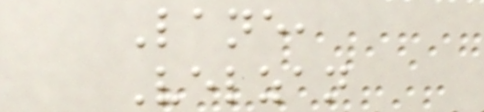Lane,
Velzan
